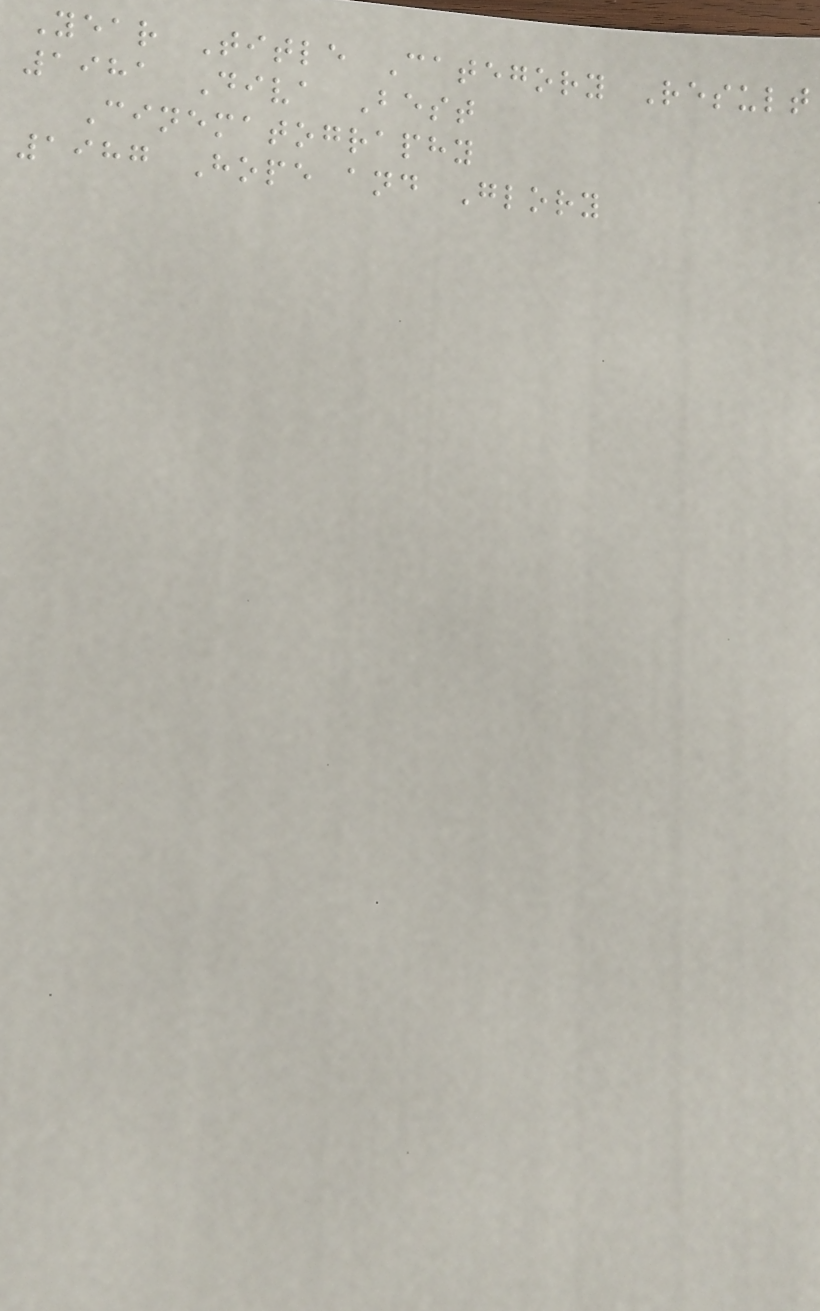Year Title Category Result
1981 Diva Best
Cinematography
1987 Hope and Glory
